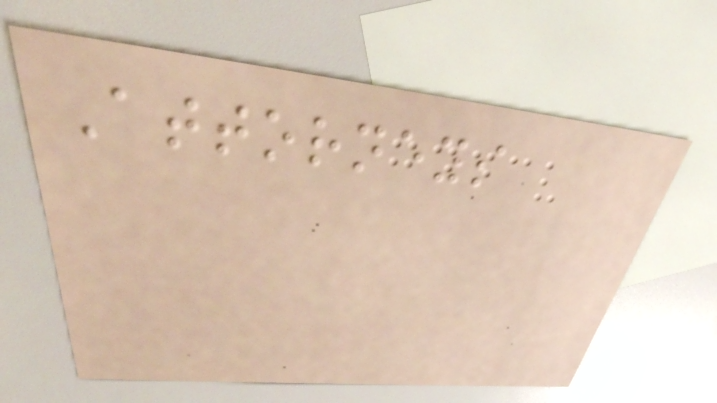Attorneys
